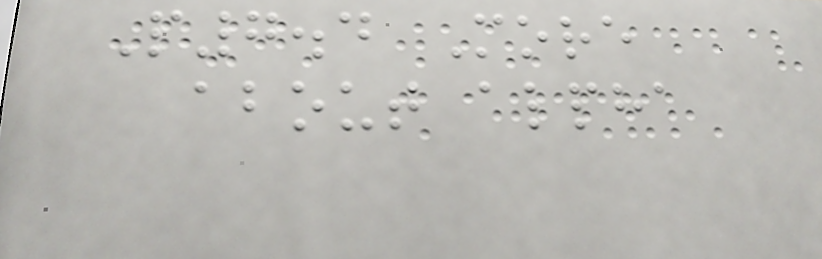P7.4 More
about alpha
